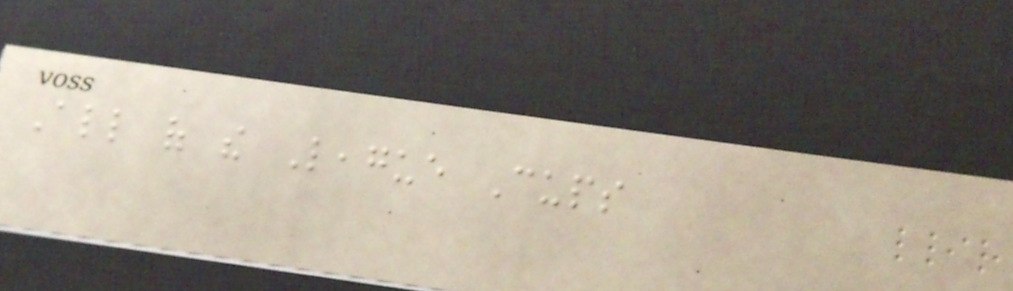All of the League Cups
